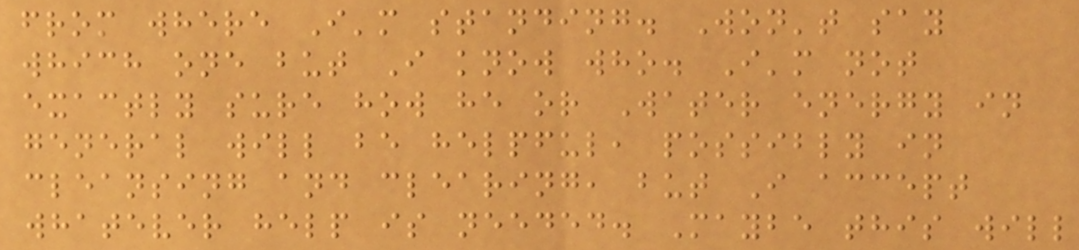from where I'm standing. Won't say
which one but I know who. I'm not
exactly sure how he or Water energy in
general will be helpful, possibly in
cleansing and clearing, but I accept
whatever help is needed. Maybe this will
